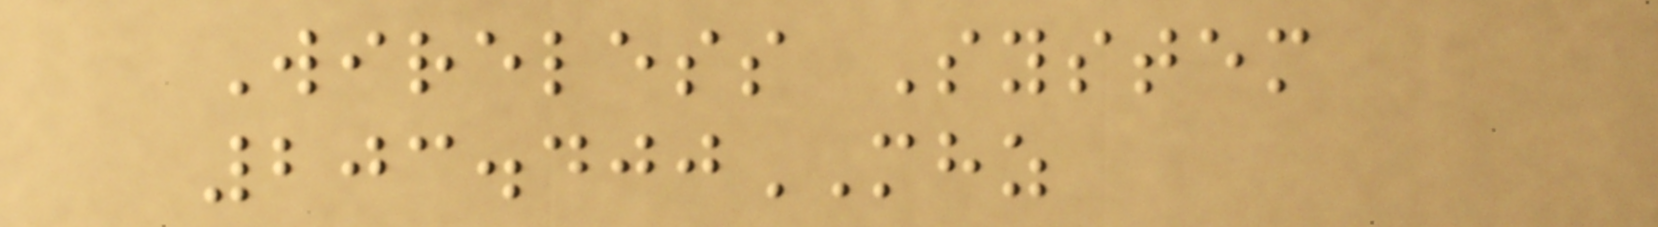Wireless System
203.400MHZ
